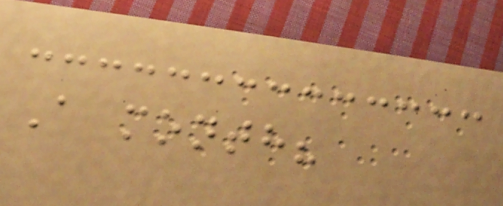A month?
